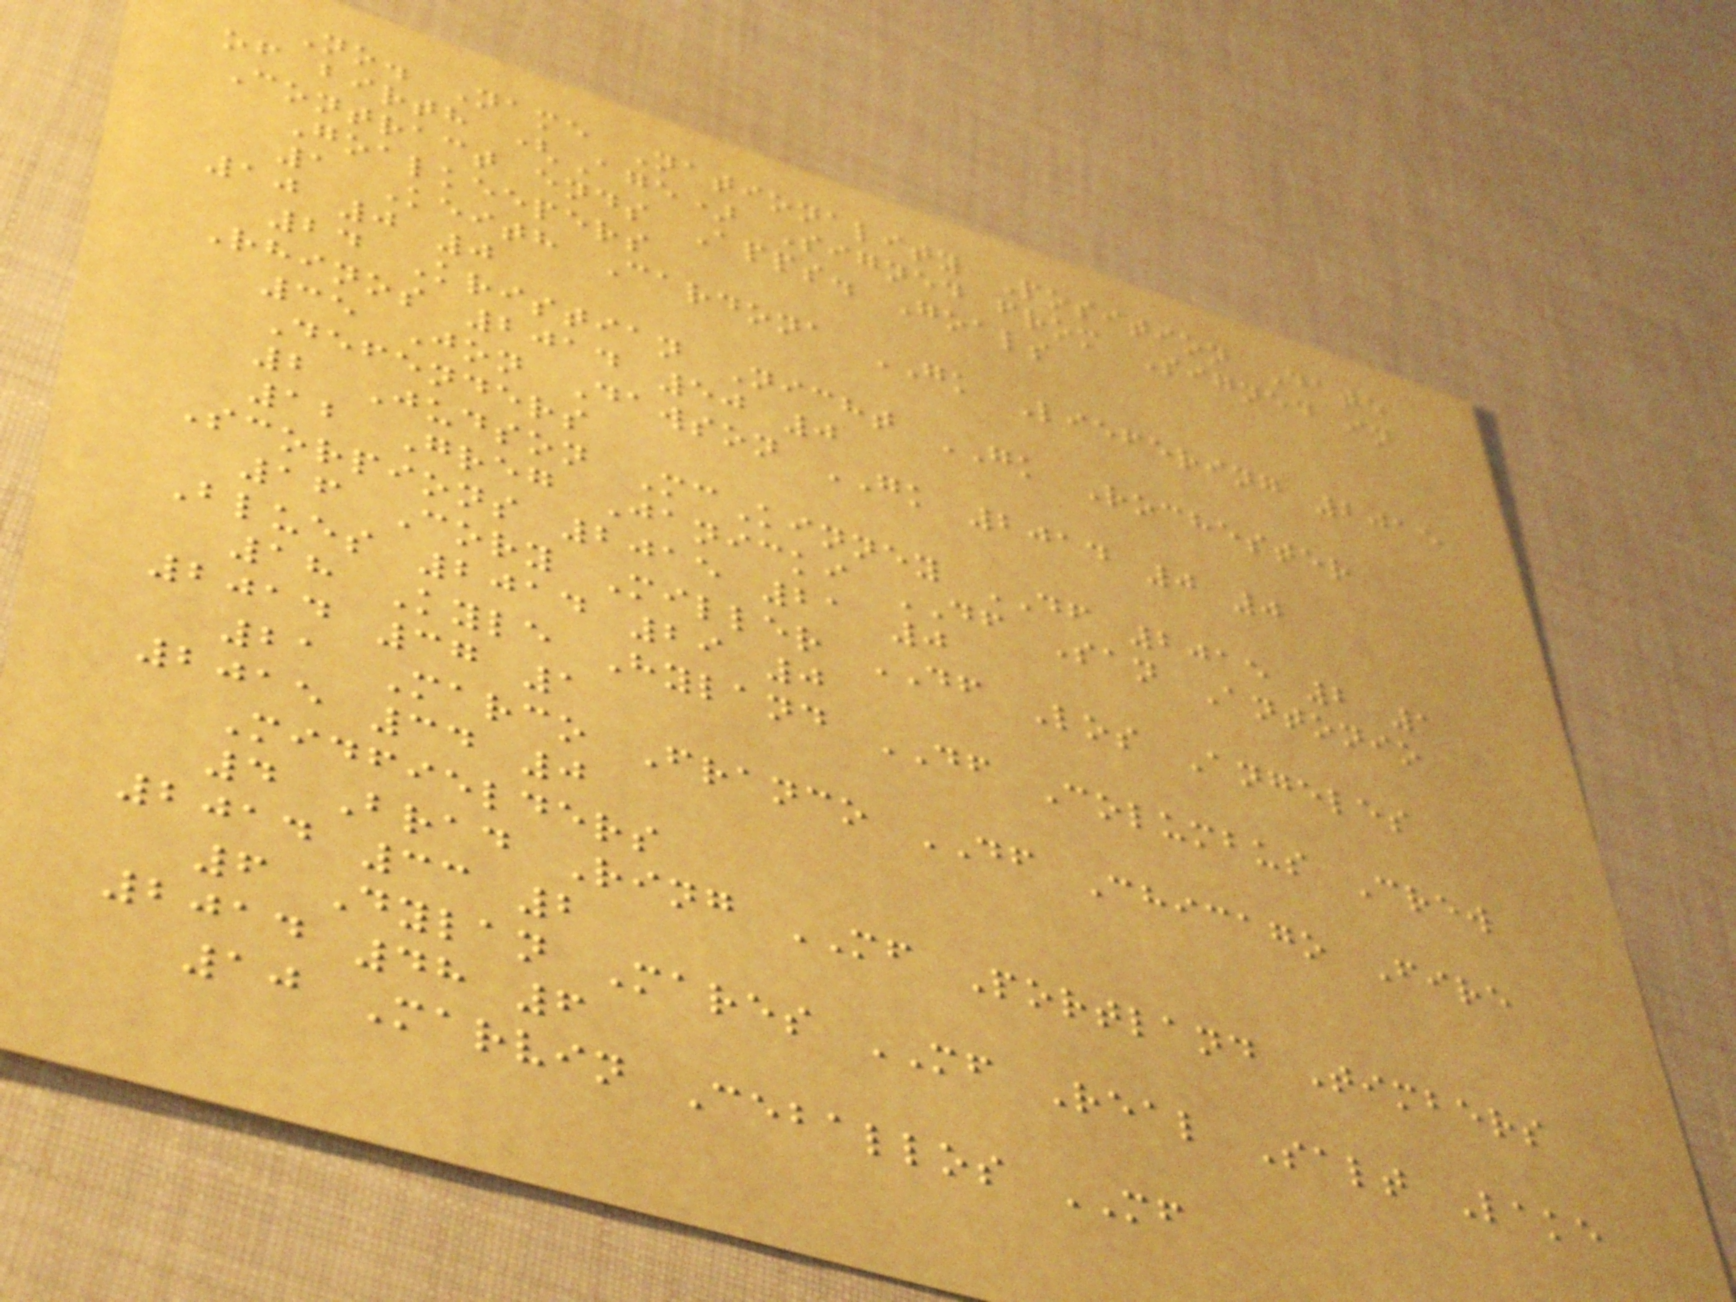No. Name Nationality Position Date
of birth (Age) Signed from Signed in
Contract ends Apps. Goals
Goalkeepers
1 Keith Cardona GK Liefering 2015
10 0 0
24 Kristian Nicht GK Rochester
Rhinos 2014 50 0
35 Jon Dawson GK 2014 0 0
Defenders
2 Judson McKinney DF 2015 2 1
12 Greg Janicki DF San Antonio
Scorpions 2015 21 0
16 Cory Miller DF Los Angeles
Blues 2014 29 0
18 Kyle Hyland DF Columbus Crew
2014 37 1
21 Marco Franco DF Chicago Fire
2015 34 0
Midfielders
4 Brad Ring MF Portland Timbers
2014 33 2
6 Dylan Mares MF Real Salt Lake
2014 48 6
10 Marvin Ceballos MF
